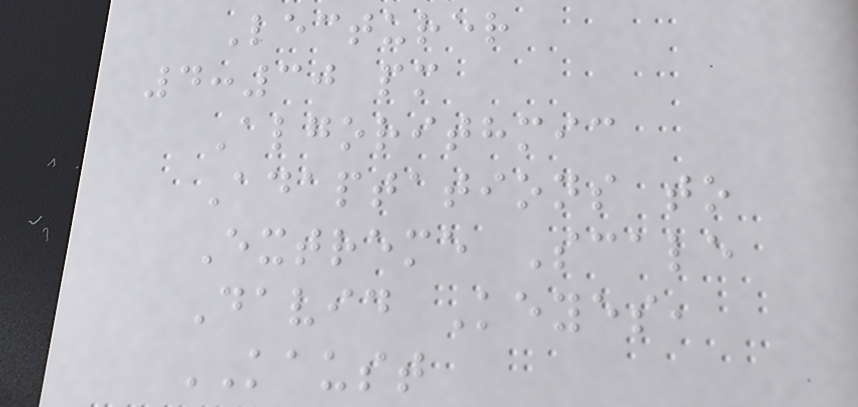Lecturer
4:30 pm
Algorithmic
Adaptations to
Extreme Scale
David Keyes,
KAUST
